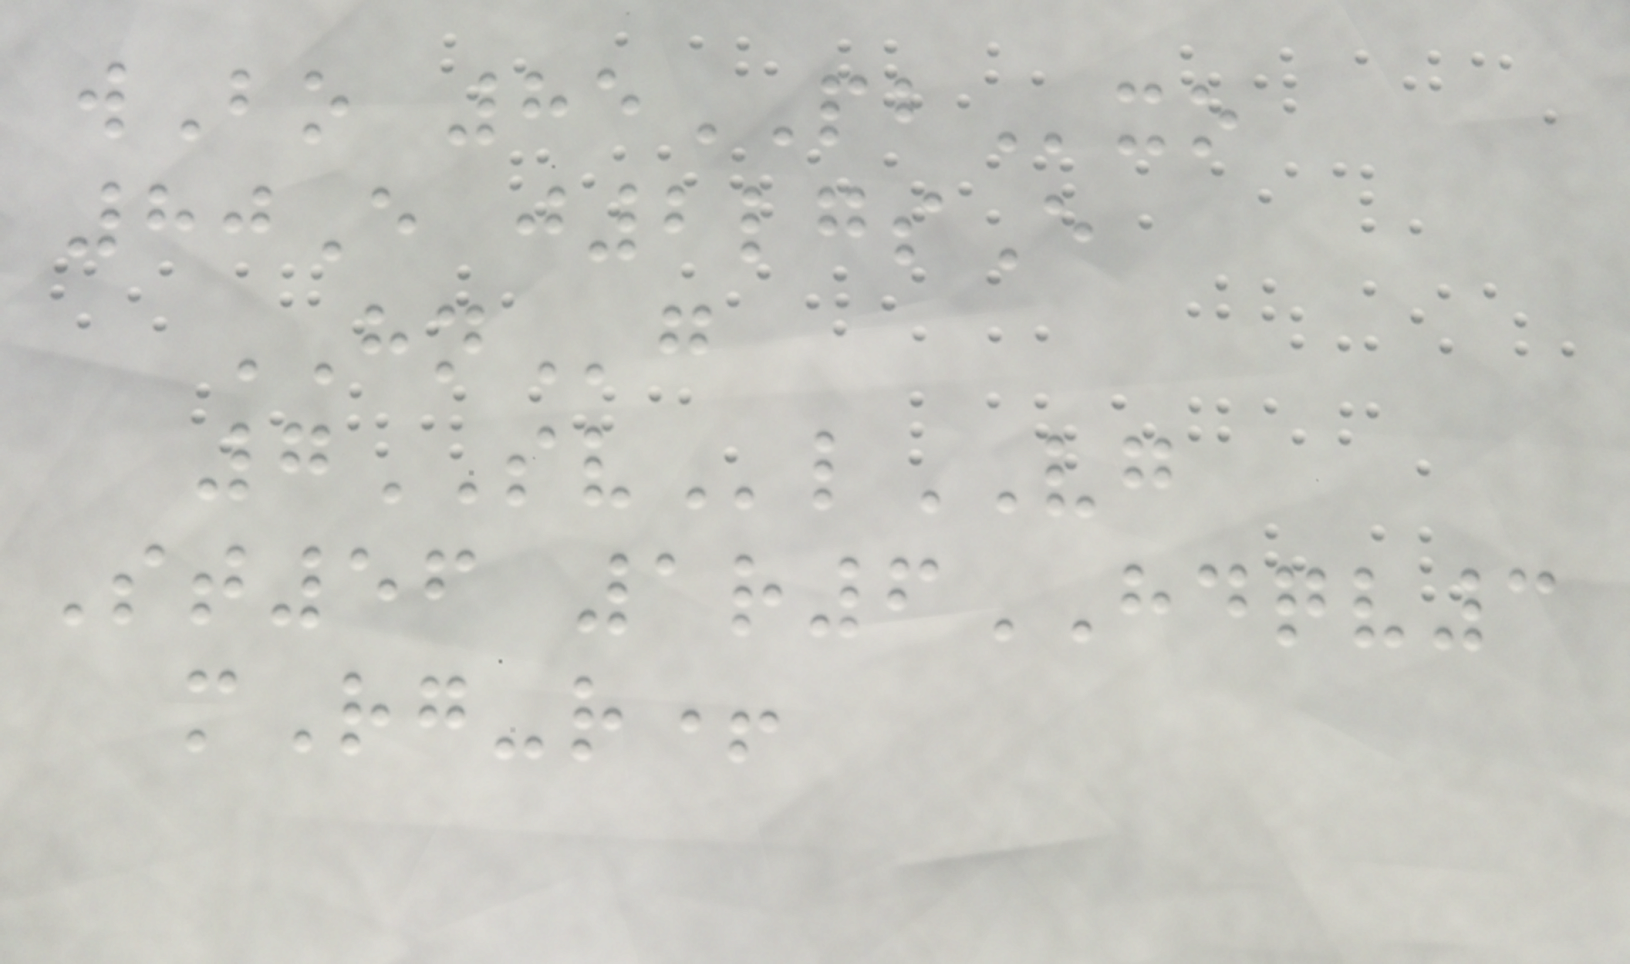wBo 85PBxo
80E j2lgsE
HNg
7SVlVG
St56 1r6HDQV3
mRg-r+
